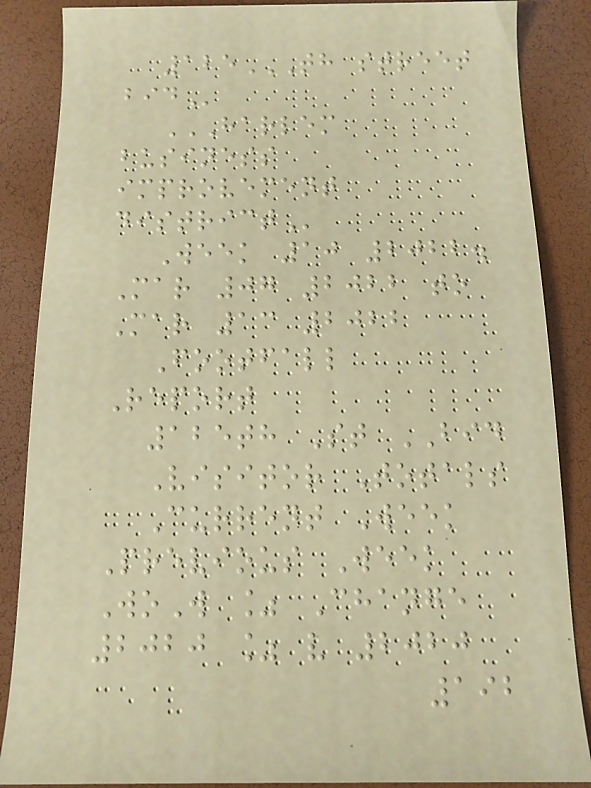125TH STREET
BID
HARLEM
BUSINESS
IMPROVEMENT
DISTRICT
Week 10 2022.
Mar 07 2022 to
Mar 13 2022
Footfall
Report
125th St BID
Visitor Totals
Current Week
Previous Week
WoW % Change
2020 % v 2020
192
